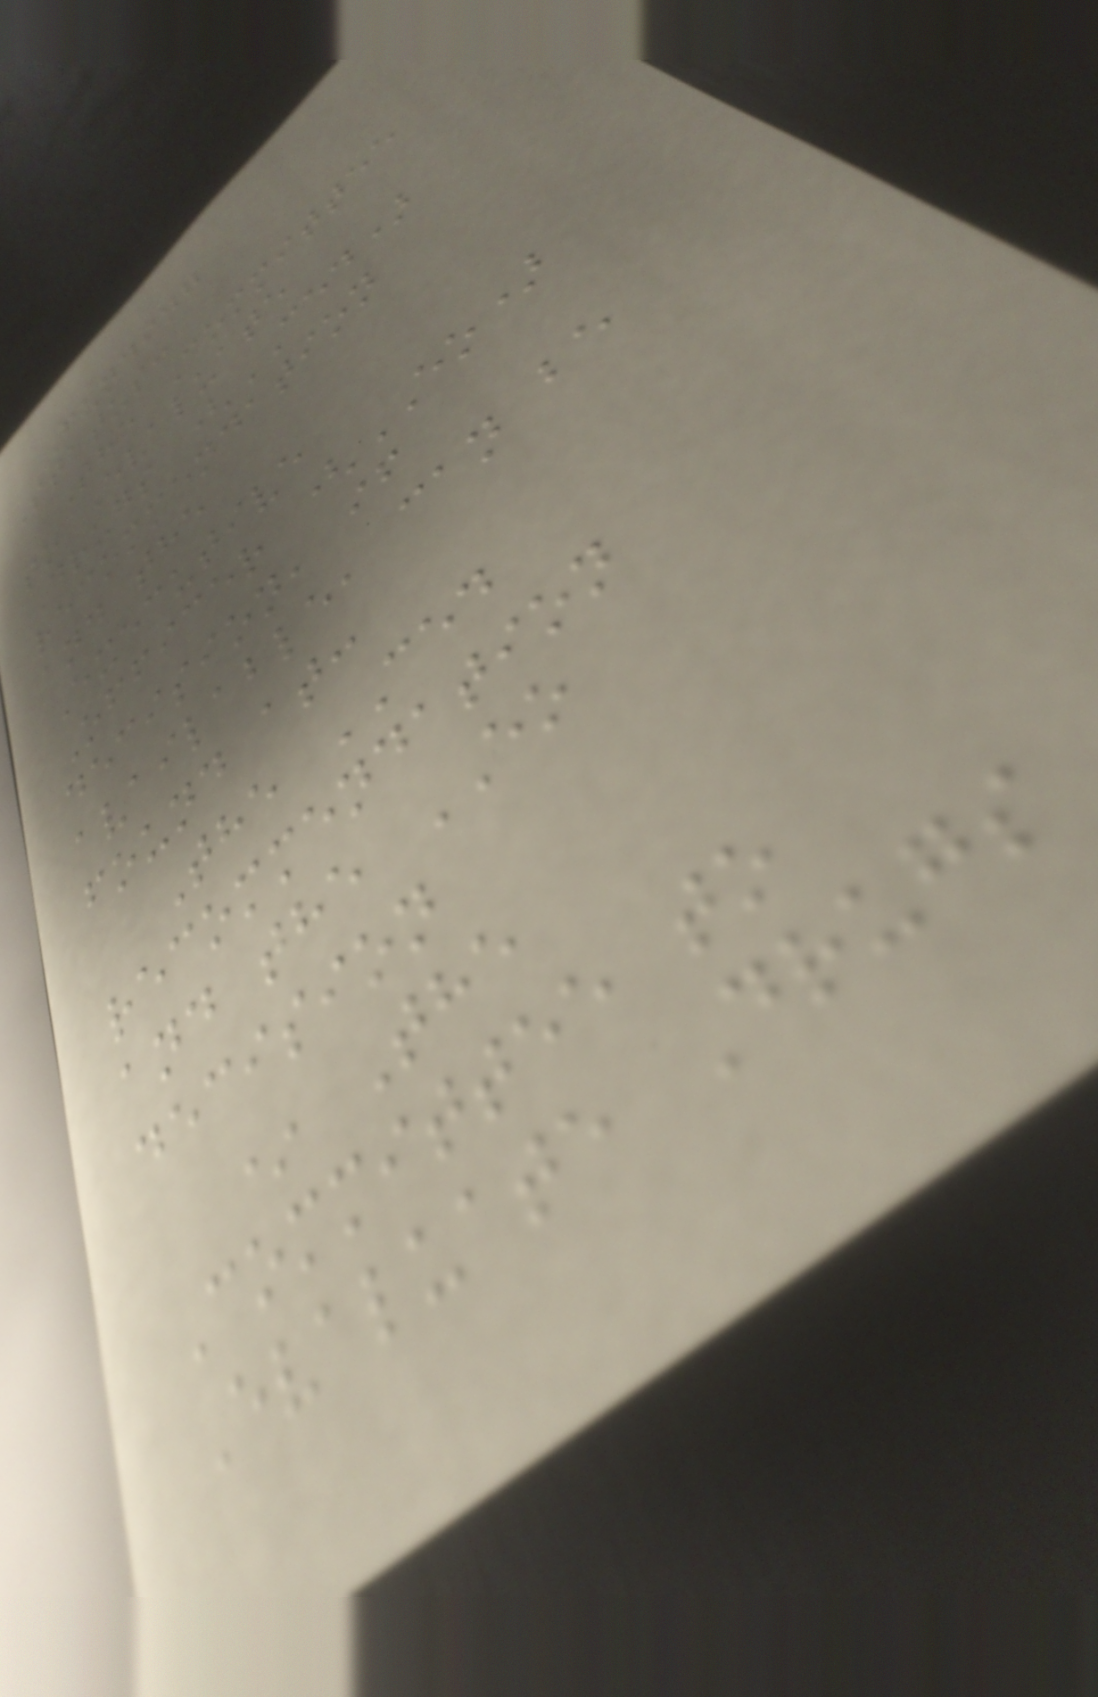Funding
Status:
The Committee
to Evaluate
Drugs (CED)
recommendation
and the
Executive
Officer (EO)
decision, if
available, can be
found at:
The CED
recommendation
and the EO
decision
* The
Committee to
Evaluate Drugs
